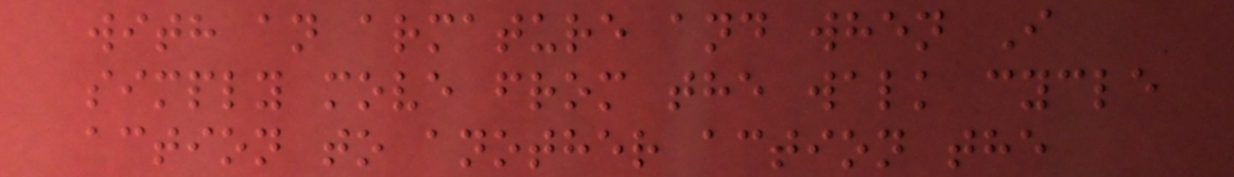with an armature and when I
simply move from the walk cycle
action to another action the
